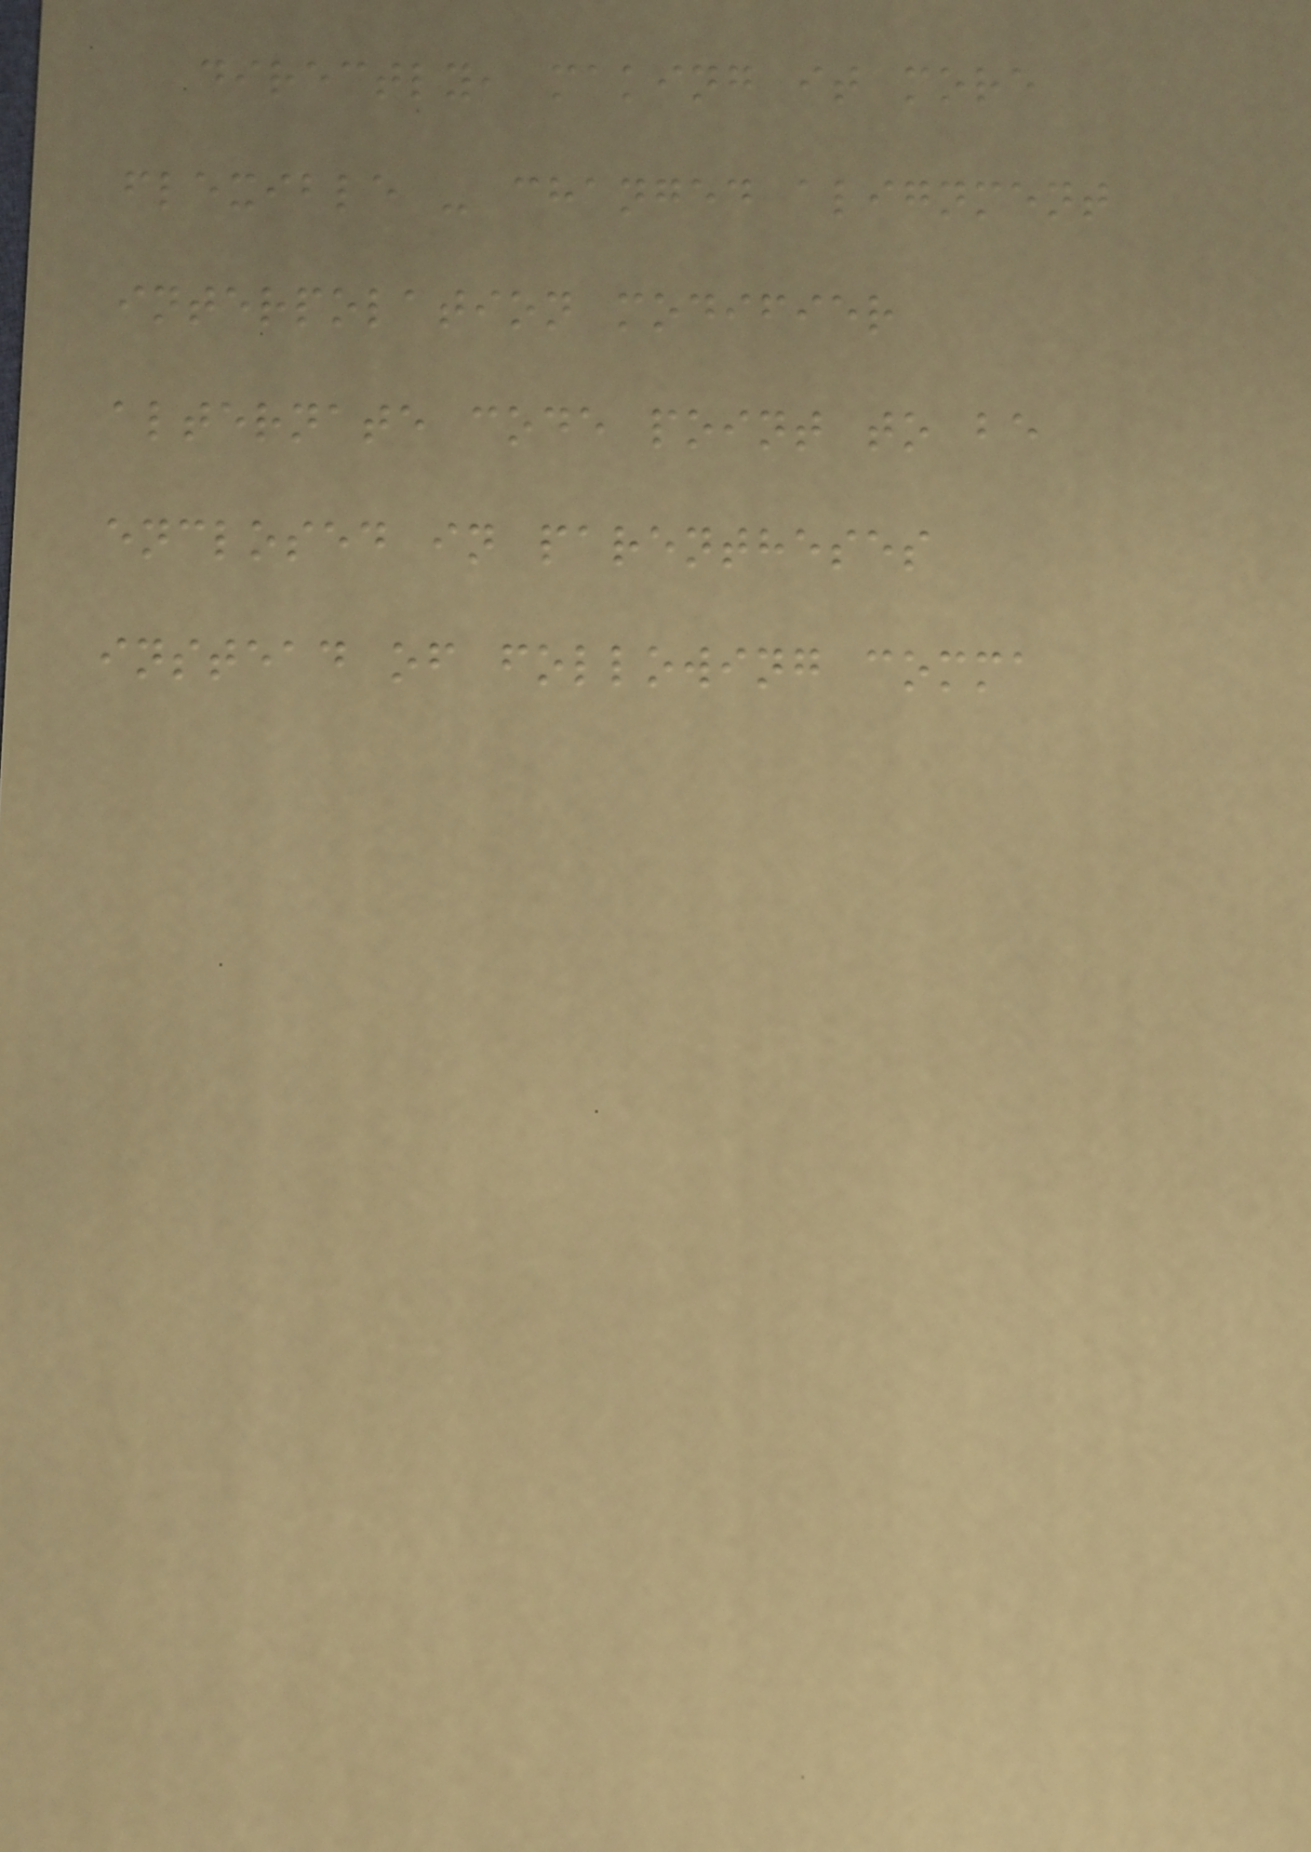directly, making it more
flexible - changed alignment
interpolation modifier
alternate code point to be
enclosed in parentheses
instead of following comma
